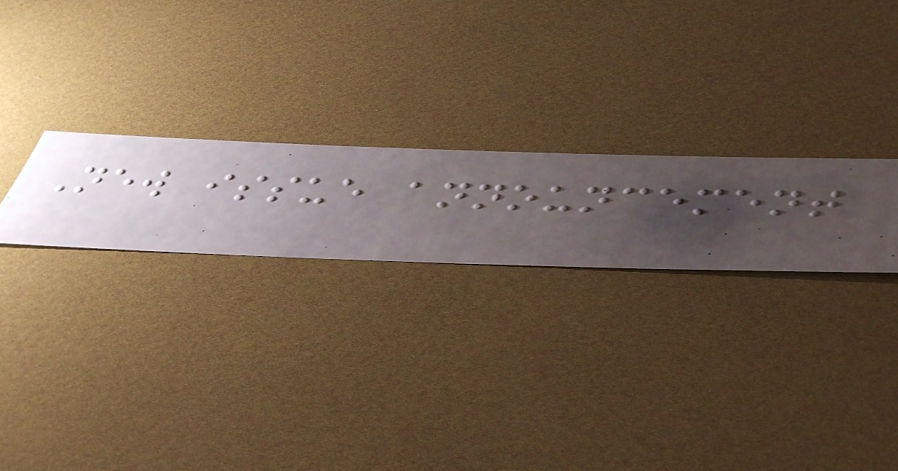New issue announcement
